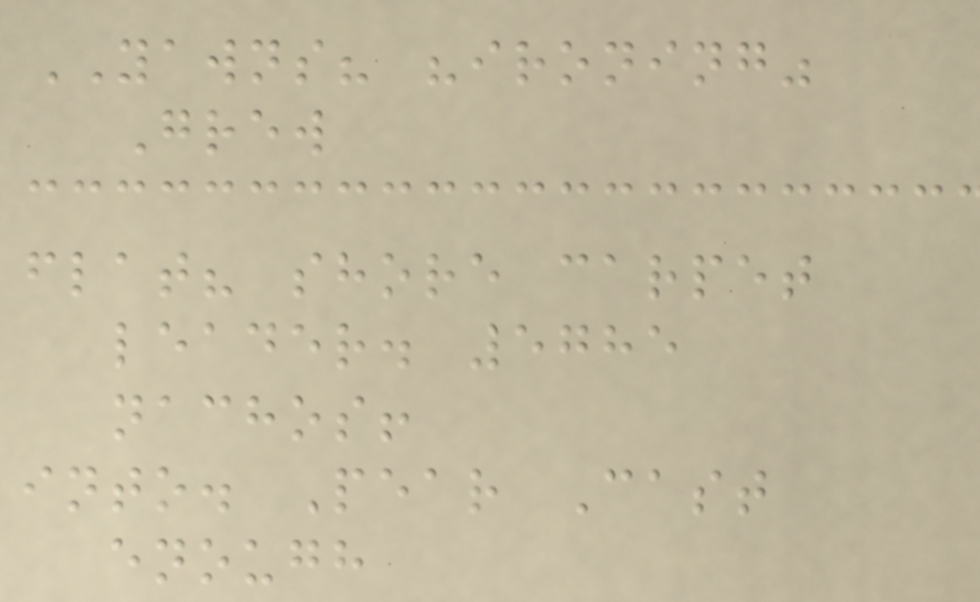YAWNS? "ironing"
Grew
flat? shore carpet
leader. 5785
nachos!
into. Pear Cast
enough
